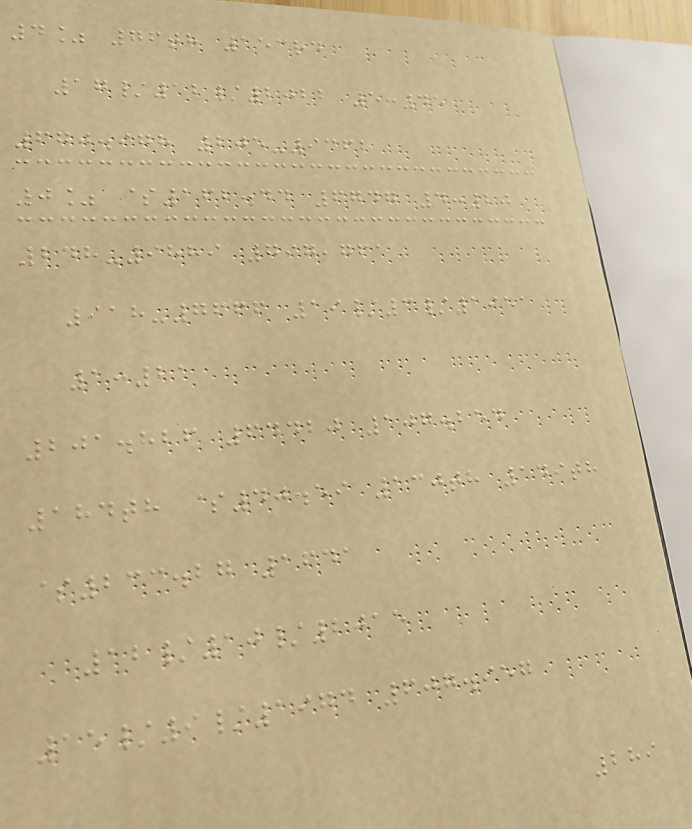4% 76th 153rd
17/12/2022 5:45
670.978 205-9362
0% $162.44 6747 4:20
248-9889 797,761
918-7666 19/3/1951
1:21
201.826 64420 107.254
184th $40.59 130th 149th
$233.27 1641
12/10/2015
15/9/1974 607.957
289
